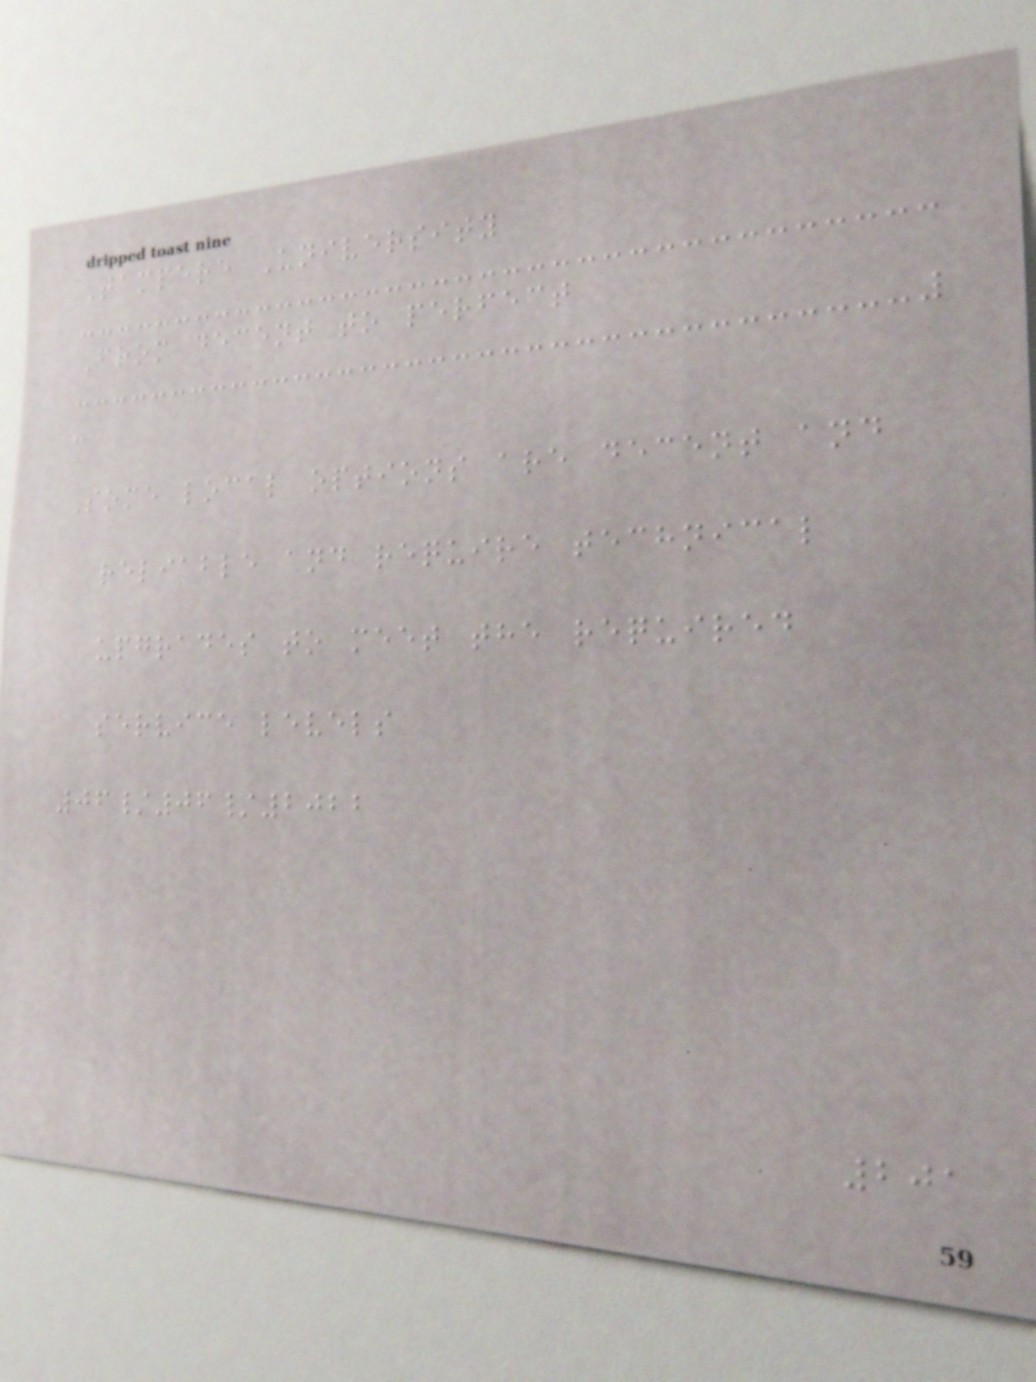Tampere University
From decent to perfect
-
Some local options are decent and
reliable and require technical
upgrades to meet the required
service levels
06/06/2022
201
